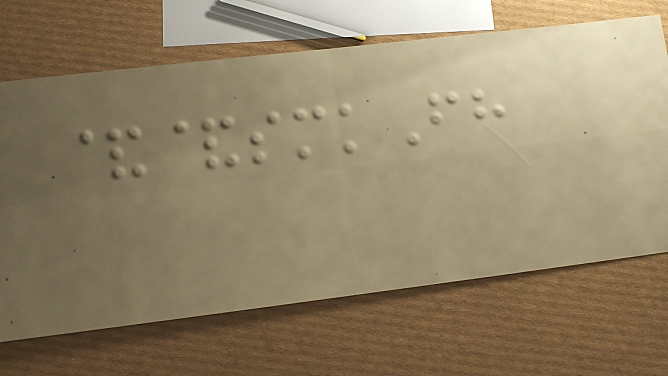&&smkFh
